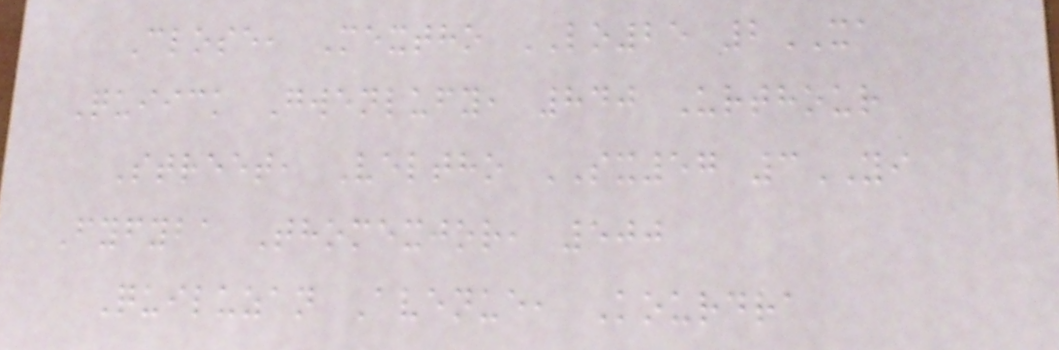Close, Mextho LO25 2XA
Quiick Gwenlufy, 840 Urthour
Street, Veltho SX57 3YI
Fyfyba Thomexjor, 500
Quiluzan Avenue, Kourdra
